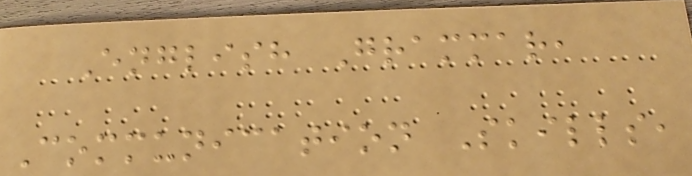English Grammar,
Communication Skills,
